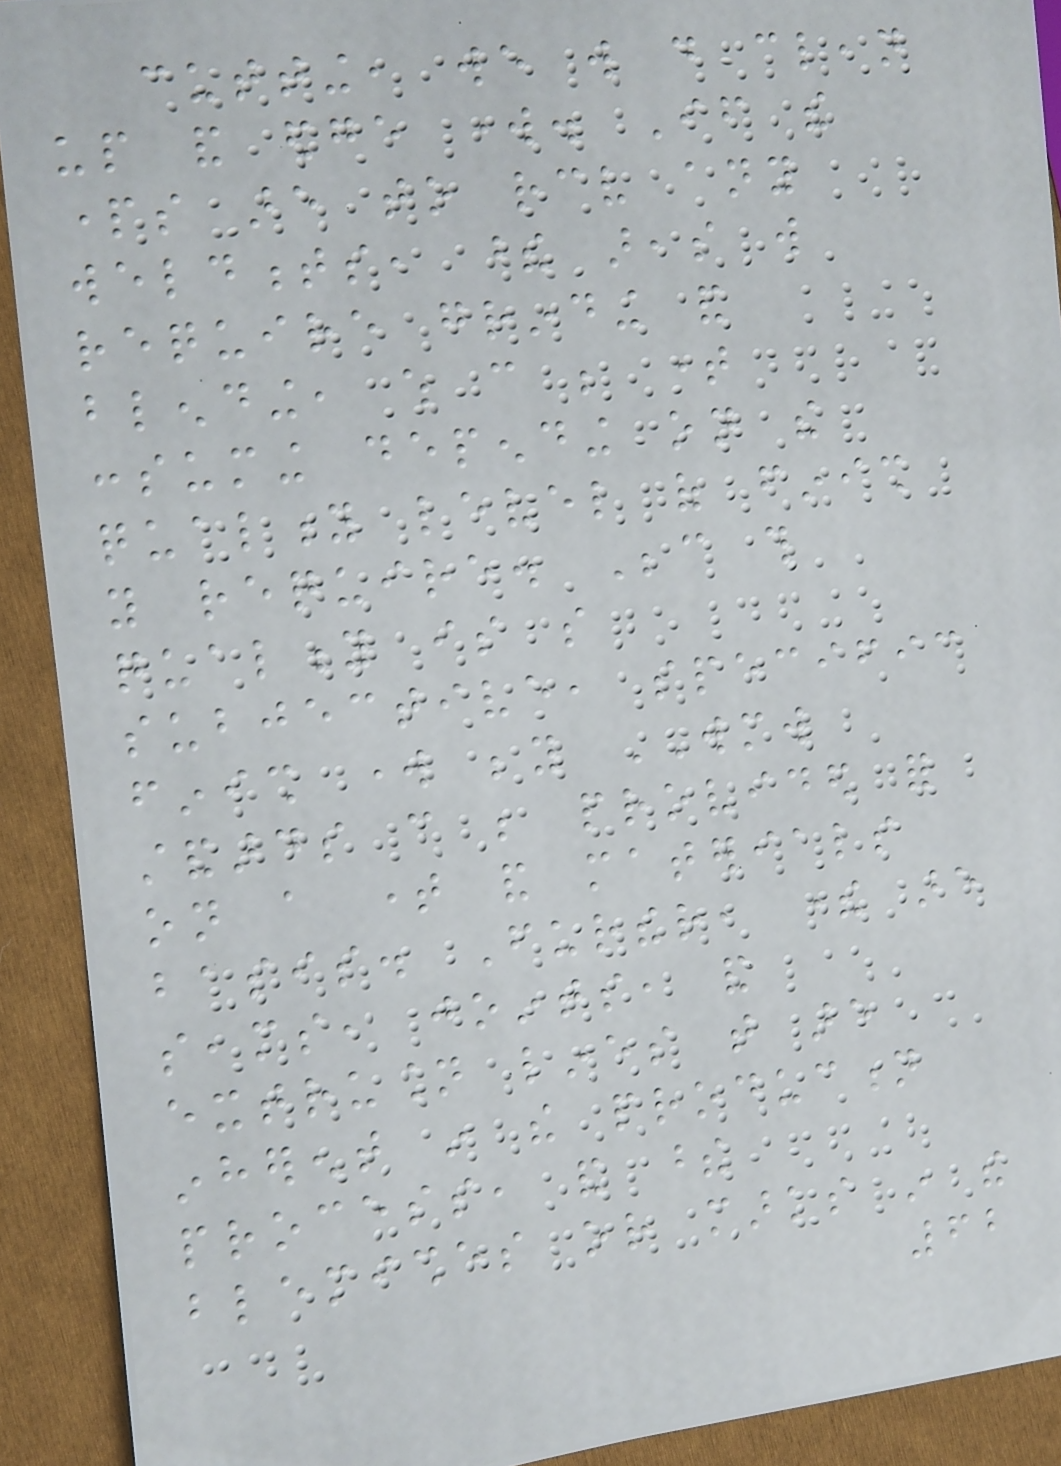cutting, we will do clean
up and edge work. If the
parts are to receive any
weldments, these areas will
require grinding and
blending, which can be time
consuming depending on the
quality level of finish
you require. Because this
quality is so
subjective, specific
finish work beyond WMW
standards can be provided for
on a time and materials
basis. Further, there are
seams, joints, and
extrusion lines that are
inherent in the production
process, and these
blemishes or marks in the
62
